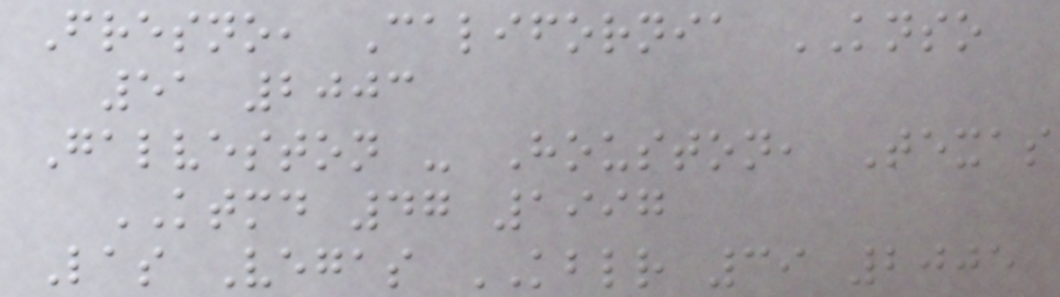Fresno, California KNSO
51 2003
Galveston - Houston, Texas
KTMD 47 1997
Las Vegas KBLR 39 2005
